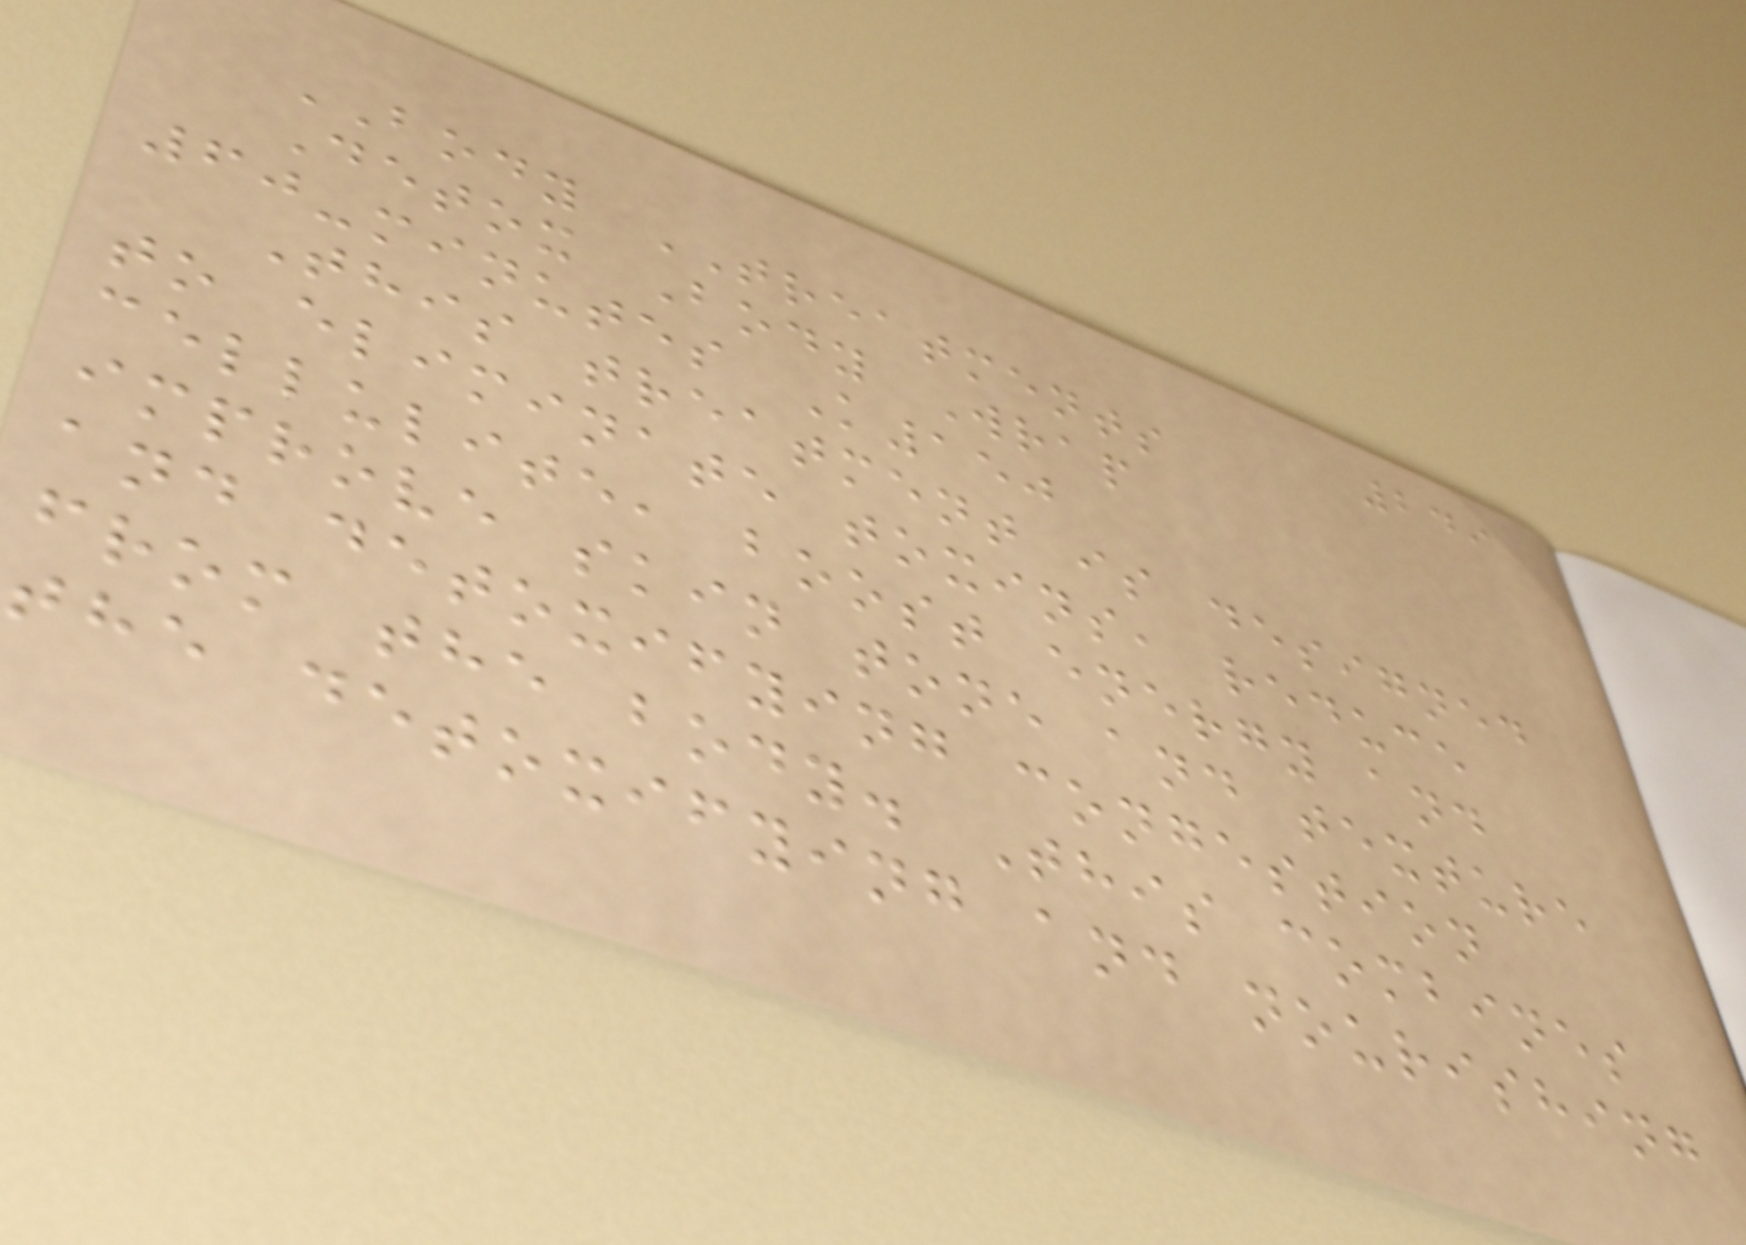249
BODY TREATMENTS
Detox Body Wrap
60-minutes K150
This treatment is designed
to eliminate toxins, reduce
cellulite, boost energy and
improve skin tone and texture
and detoxifying congestion
from the body. This combines
the detoxifying and nourishing
